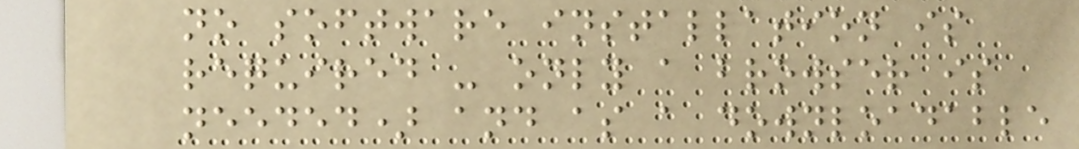no software installation is
required - only a browser is
needed) and as a downloadable
